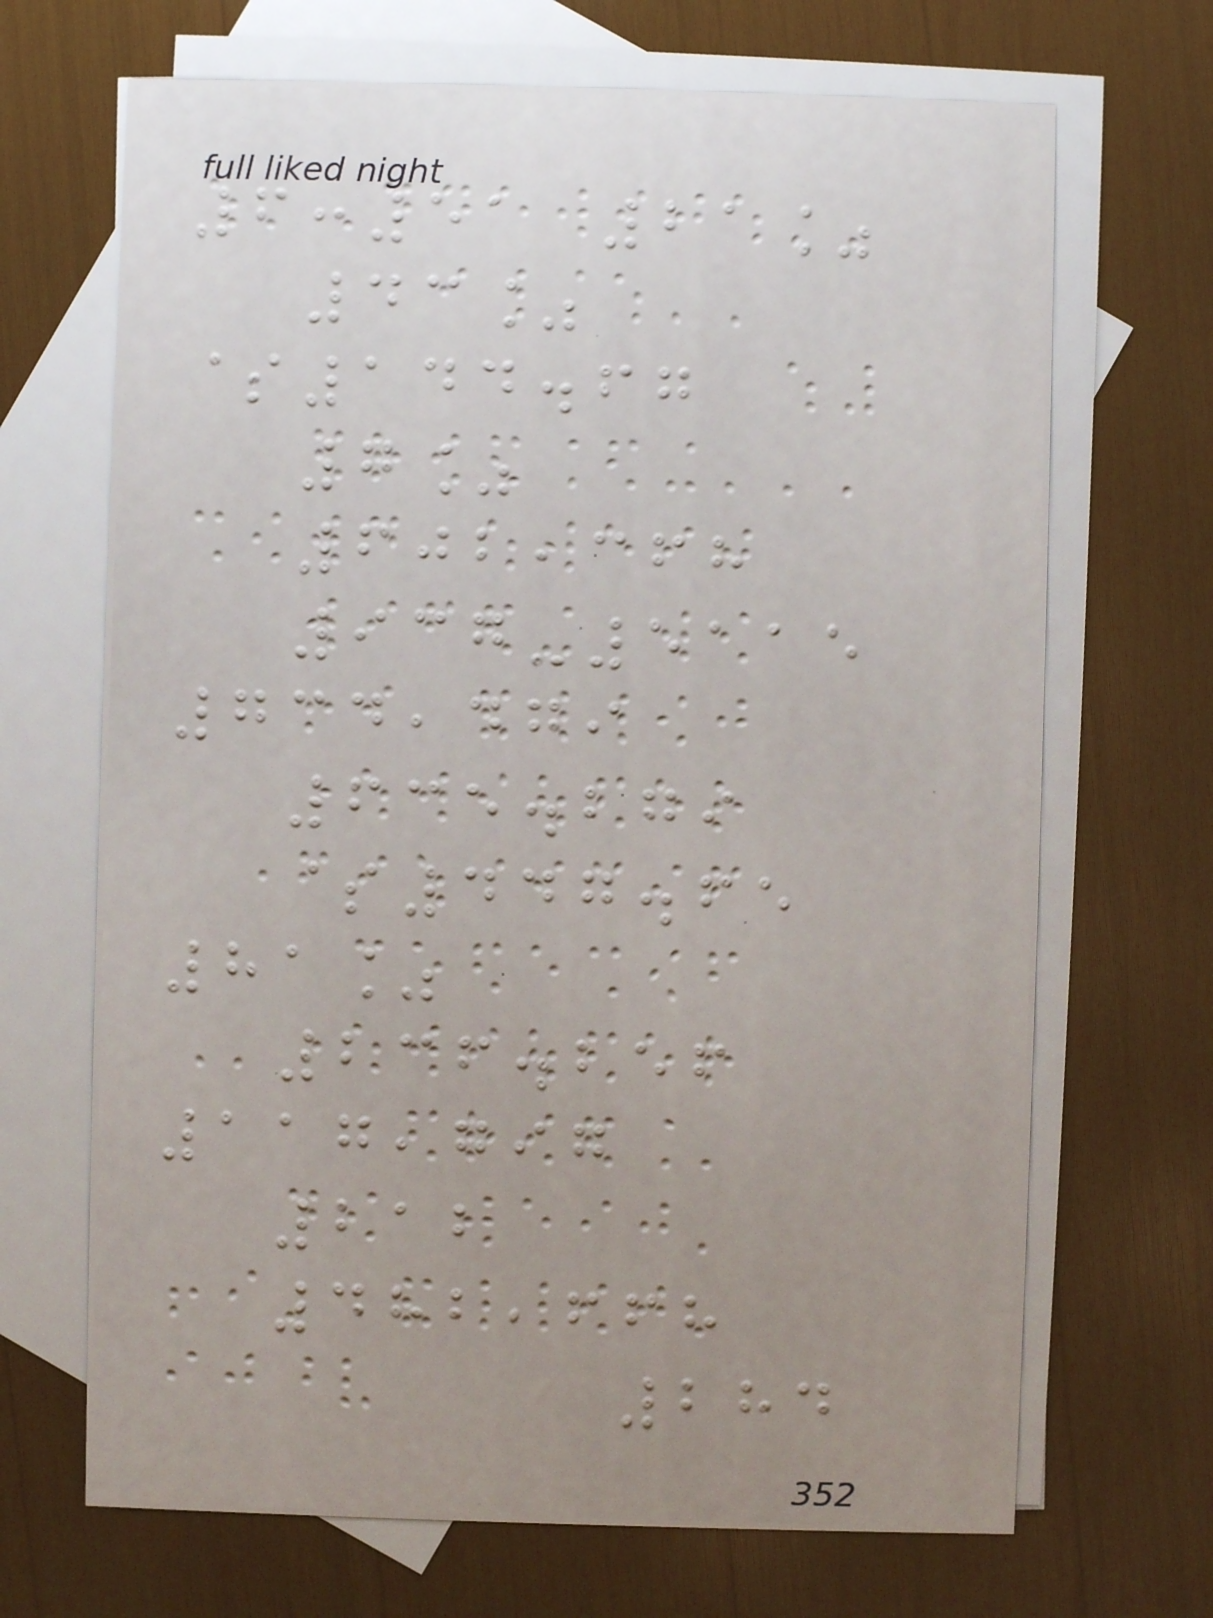6:51 21%
43%
$144.67
7%
602,368
937-5115
734,479
635.279
$447.65
81%
236.256
117,797
212
482,668
284
